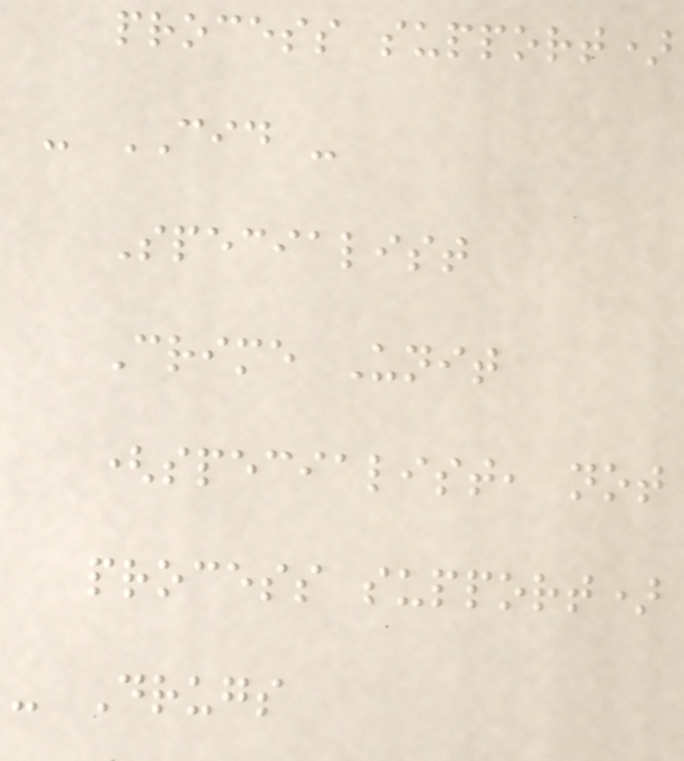process support)
- CID -
Specialist
Crime Unit
(specialist, not
process support)
- Drugs
